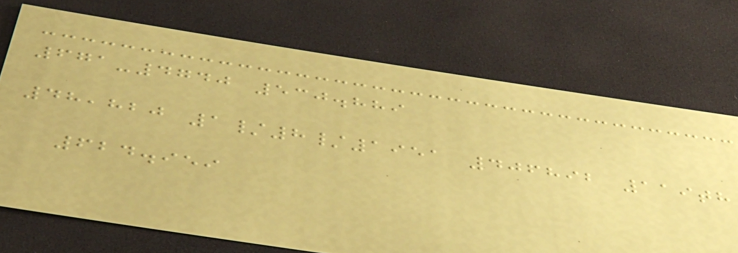671-4740 530.889
48,820 1/8/1951 406892 119th
624.959
